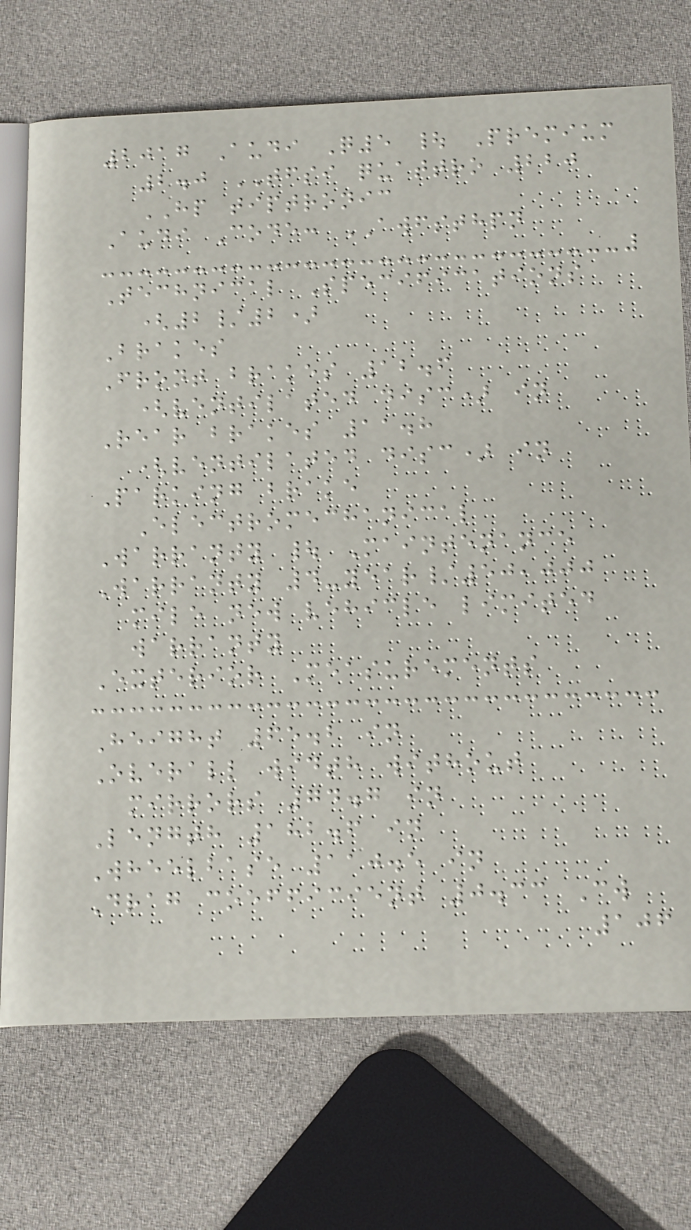2017 Audi Q5 | Premium
2.0 TFSI quattro 220
HP tiptronic
Audi Code: AWFSTHPN
Technical Specifications
(2/2)
Brakes
Front brakes 12.6
(ventilated disc) in
Rear brakes 11.8
(ventilated disc) in
Parking brake
Electromechanical
Warranty | Maintenance
Warranty 4-year/50,000
mile new vehicle limited
warranty
Exterior Measurements
Height 65.2 in
Overall width without
mirrors 74.7 in
Length 182.6 in
Wheelbase 110.5 in
Drag coefficient 0.33 Cw
106
